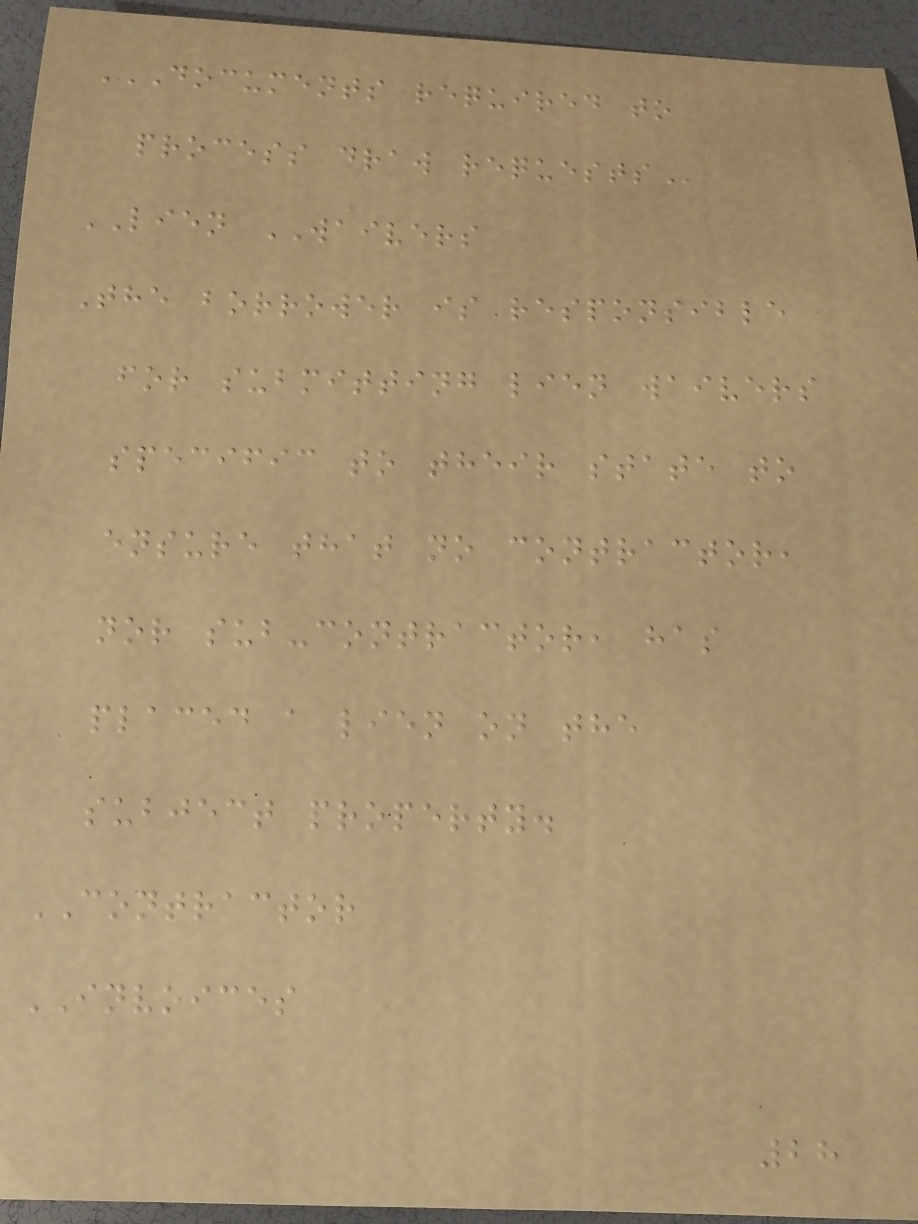DOCUMENTS REQUIRED TO
PROCESS DRAW REQUESTS
LIEN WAIVERS
The borrower is responsible
for submitting lien waivers
specific to their state to
ensure that no contractor,
nor sub-contractor, has
placed a lien on the
subject property.
CONTRACTOR
INVOICES
28
